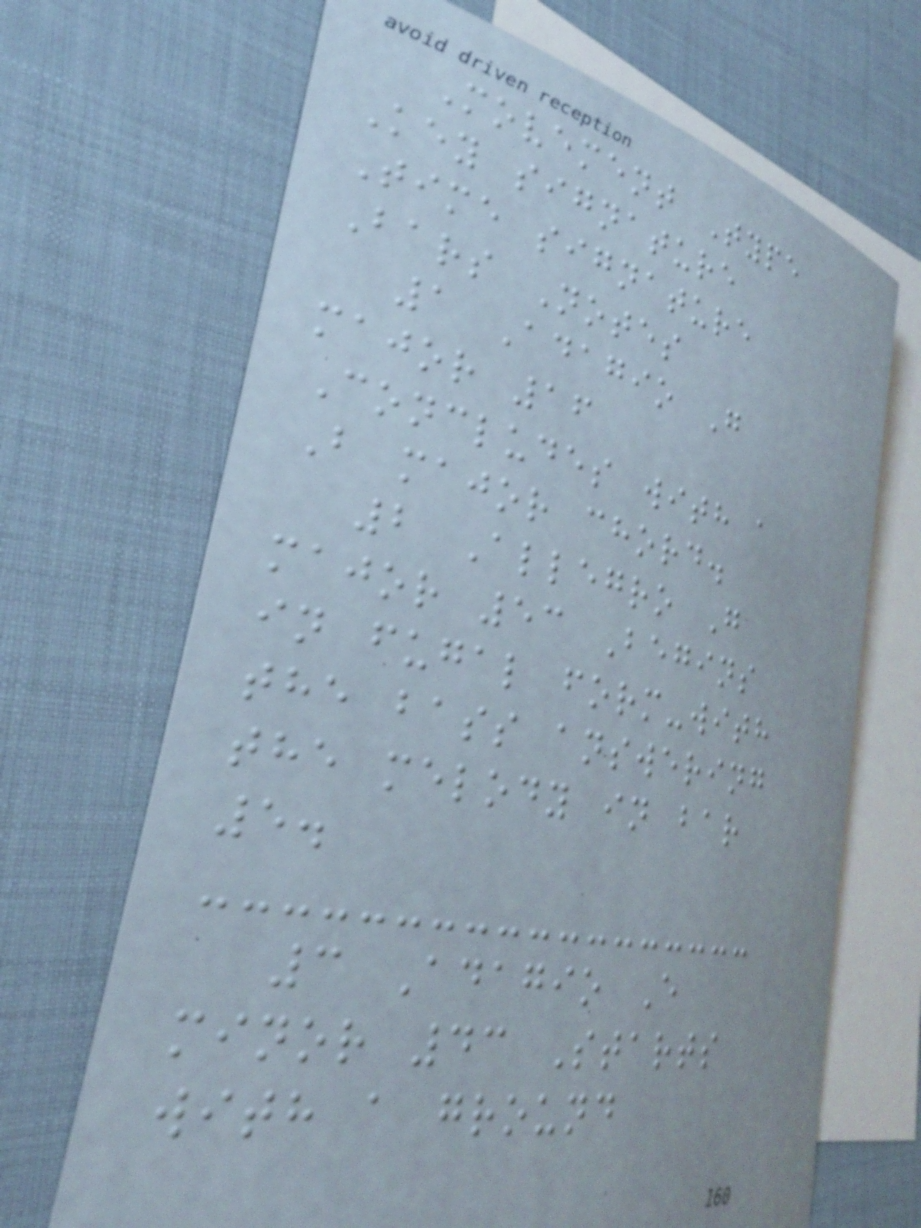Movement Type
Key signature
Time signature
Bars Notes
1 Adagio G
major 16
Concludes with a
B major chord.
2 Allegro G
major 53 Begins
in fugal form-with
the bass answering
the melody in bar
5.
3 Adagio E
minor 43 Starts
with a ground
